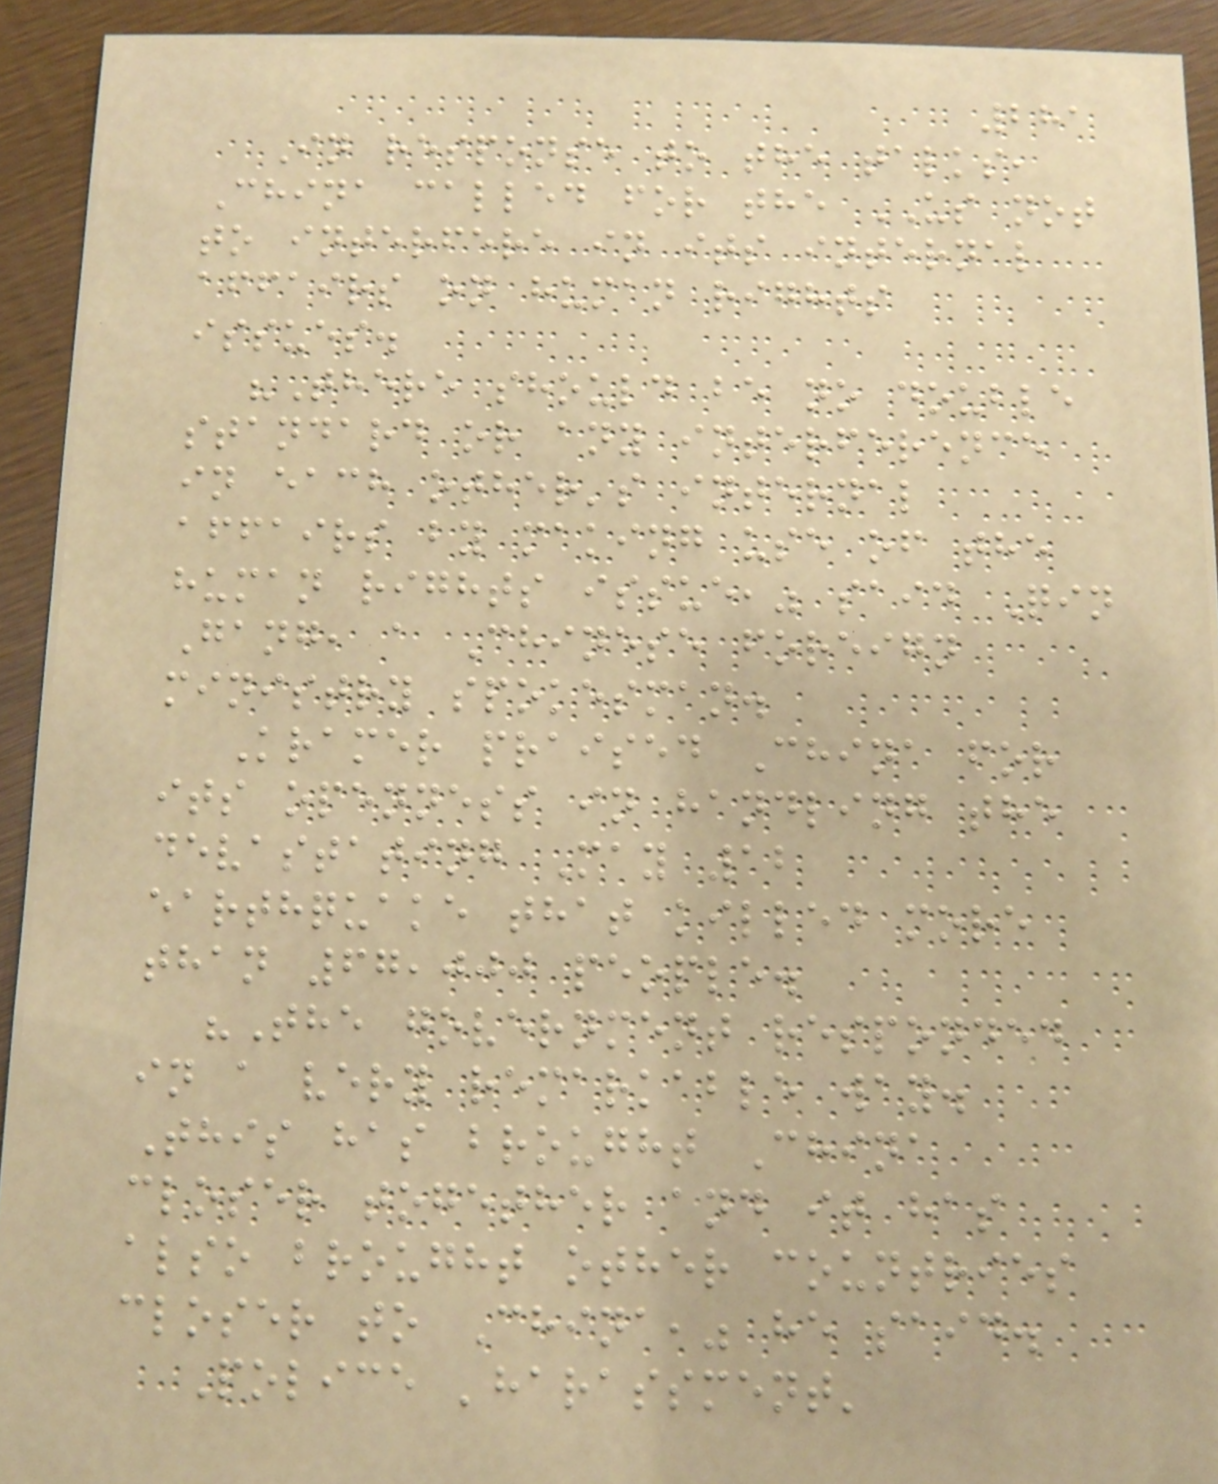281
In response to the talks,
China called for the US not
to interfere in its internal
affairs on human rights
issues.
"There should be no double
standard or any interference
in each other's internal
affairs by making use of the
human rights issue," said Qin
Gang, a Chinese foreign
ministry spokesman.
Kramer praised China for
its openness in handling the
devastating May 12
earthquake that killed more
than 67,000 people.
"The government responded
in a very remarkable way.
This has brought China
closer together and it has
also brought other countries
closer to China," he said.
Police 'harassment'
